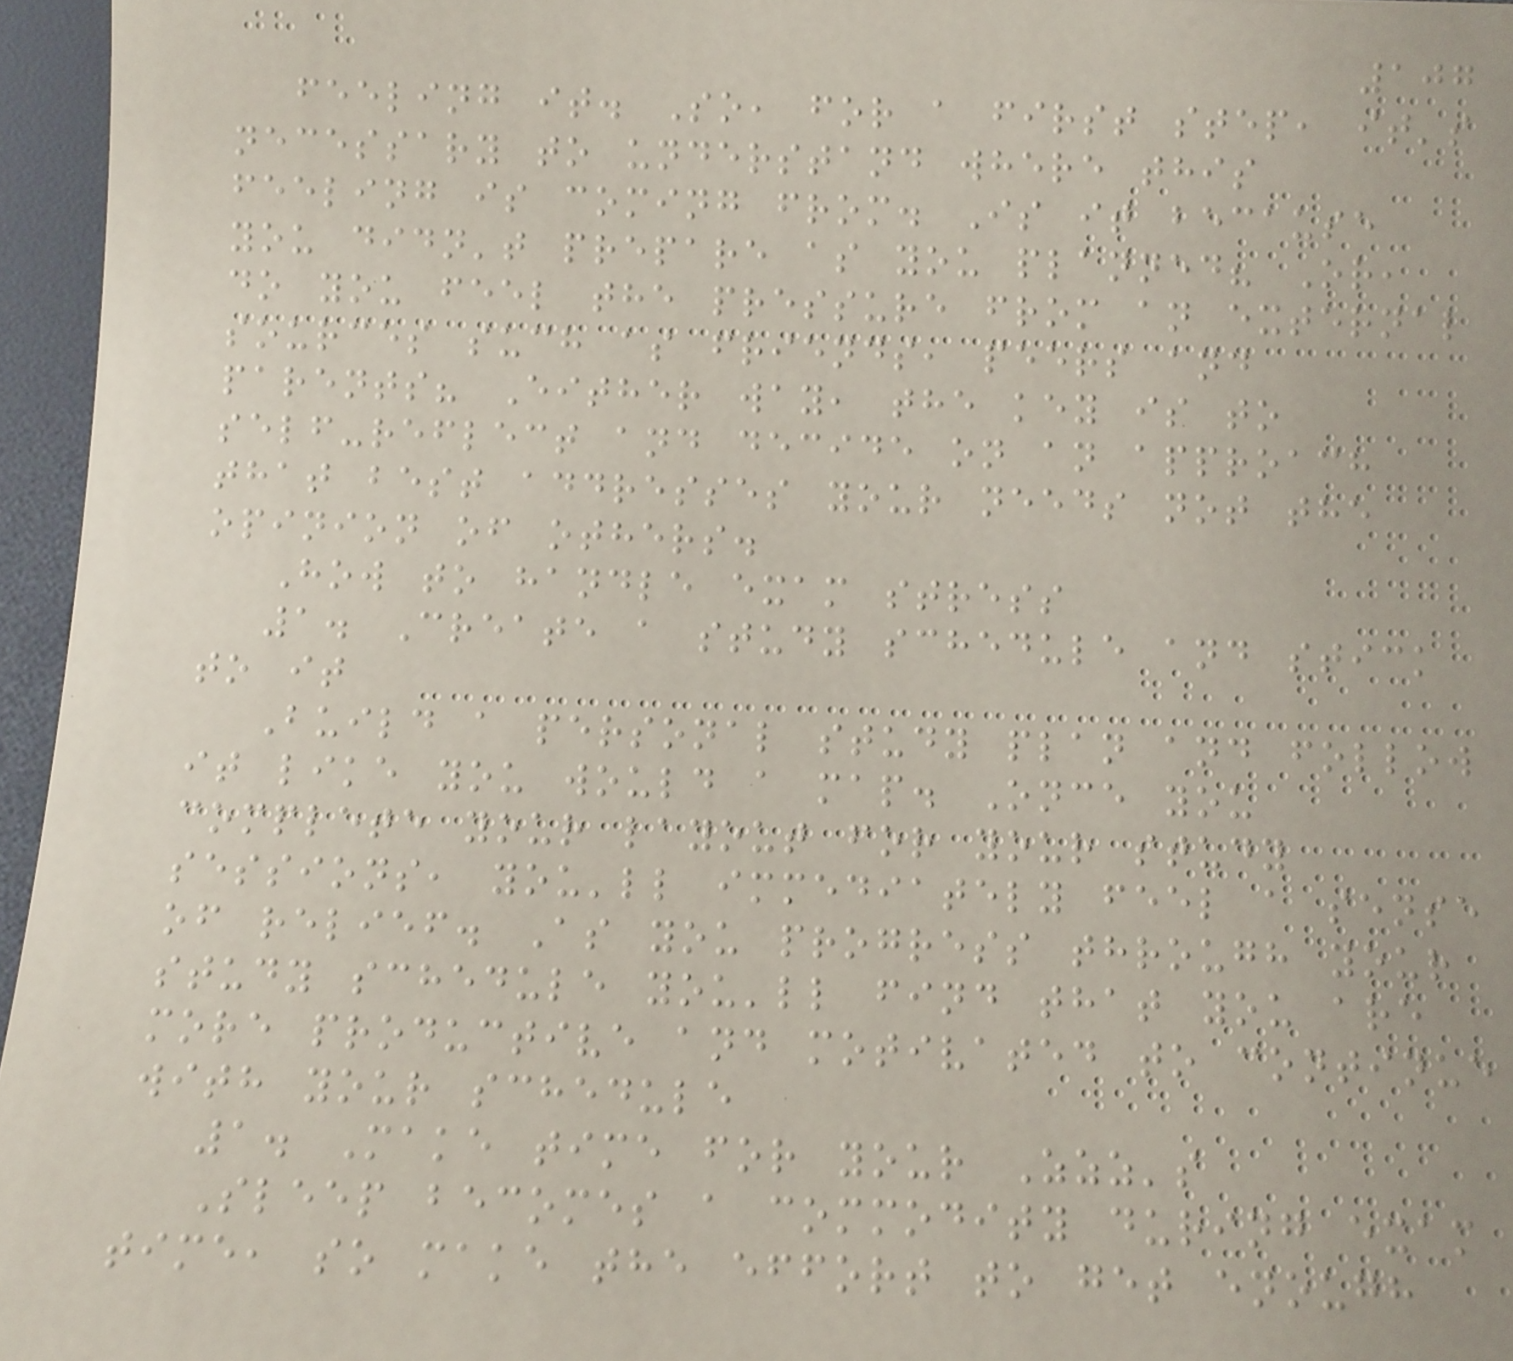107
feeling it. So, for a first step, it's
necessary to understand where this
feeling is coming from. Is it because
you didn't prepare as you planned? Or,
do you feel the pressure from an external
sources such as friends, peers and
parents? Either way, the key is to
self-reflect and decide on an approach
that best addresses your needs not the
opinion of others.
How to handle exam stress
1. Create a study schedule and stick
to it
Build a personal study plan and follow
it like you would a map. Once you
complete your layout for your study
sessions, you'll immediately feel a sense
of relief. As you progress through your
study schedule you'll find that you are
more productive and motivated to continue
with your schedule
1. Make time for your Zzz's
Sleep becomes a commodity during exam
time, so make the effort to get enough
